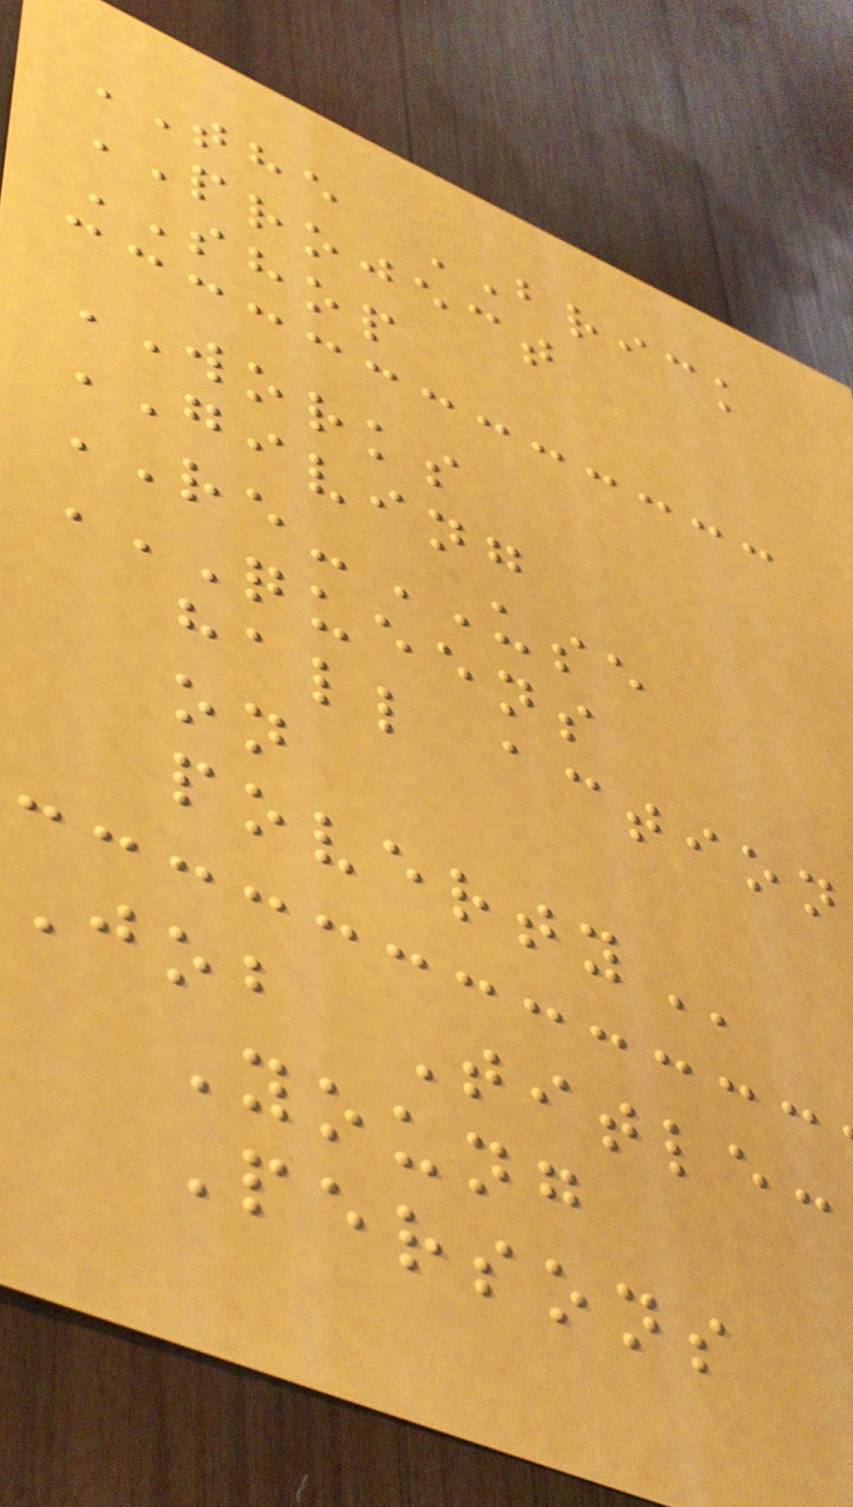THE BRICK
PROJECT
SHOP
WORKS
GIVING
RE-USE
QUEENS
HALL ACTION
ON
POVERTY
Job Title:
Young
Persons
